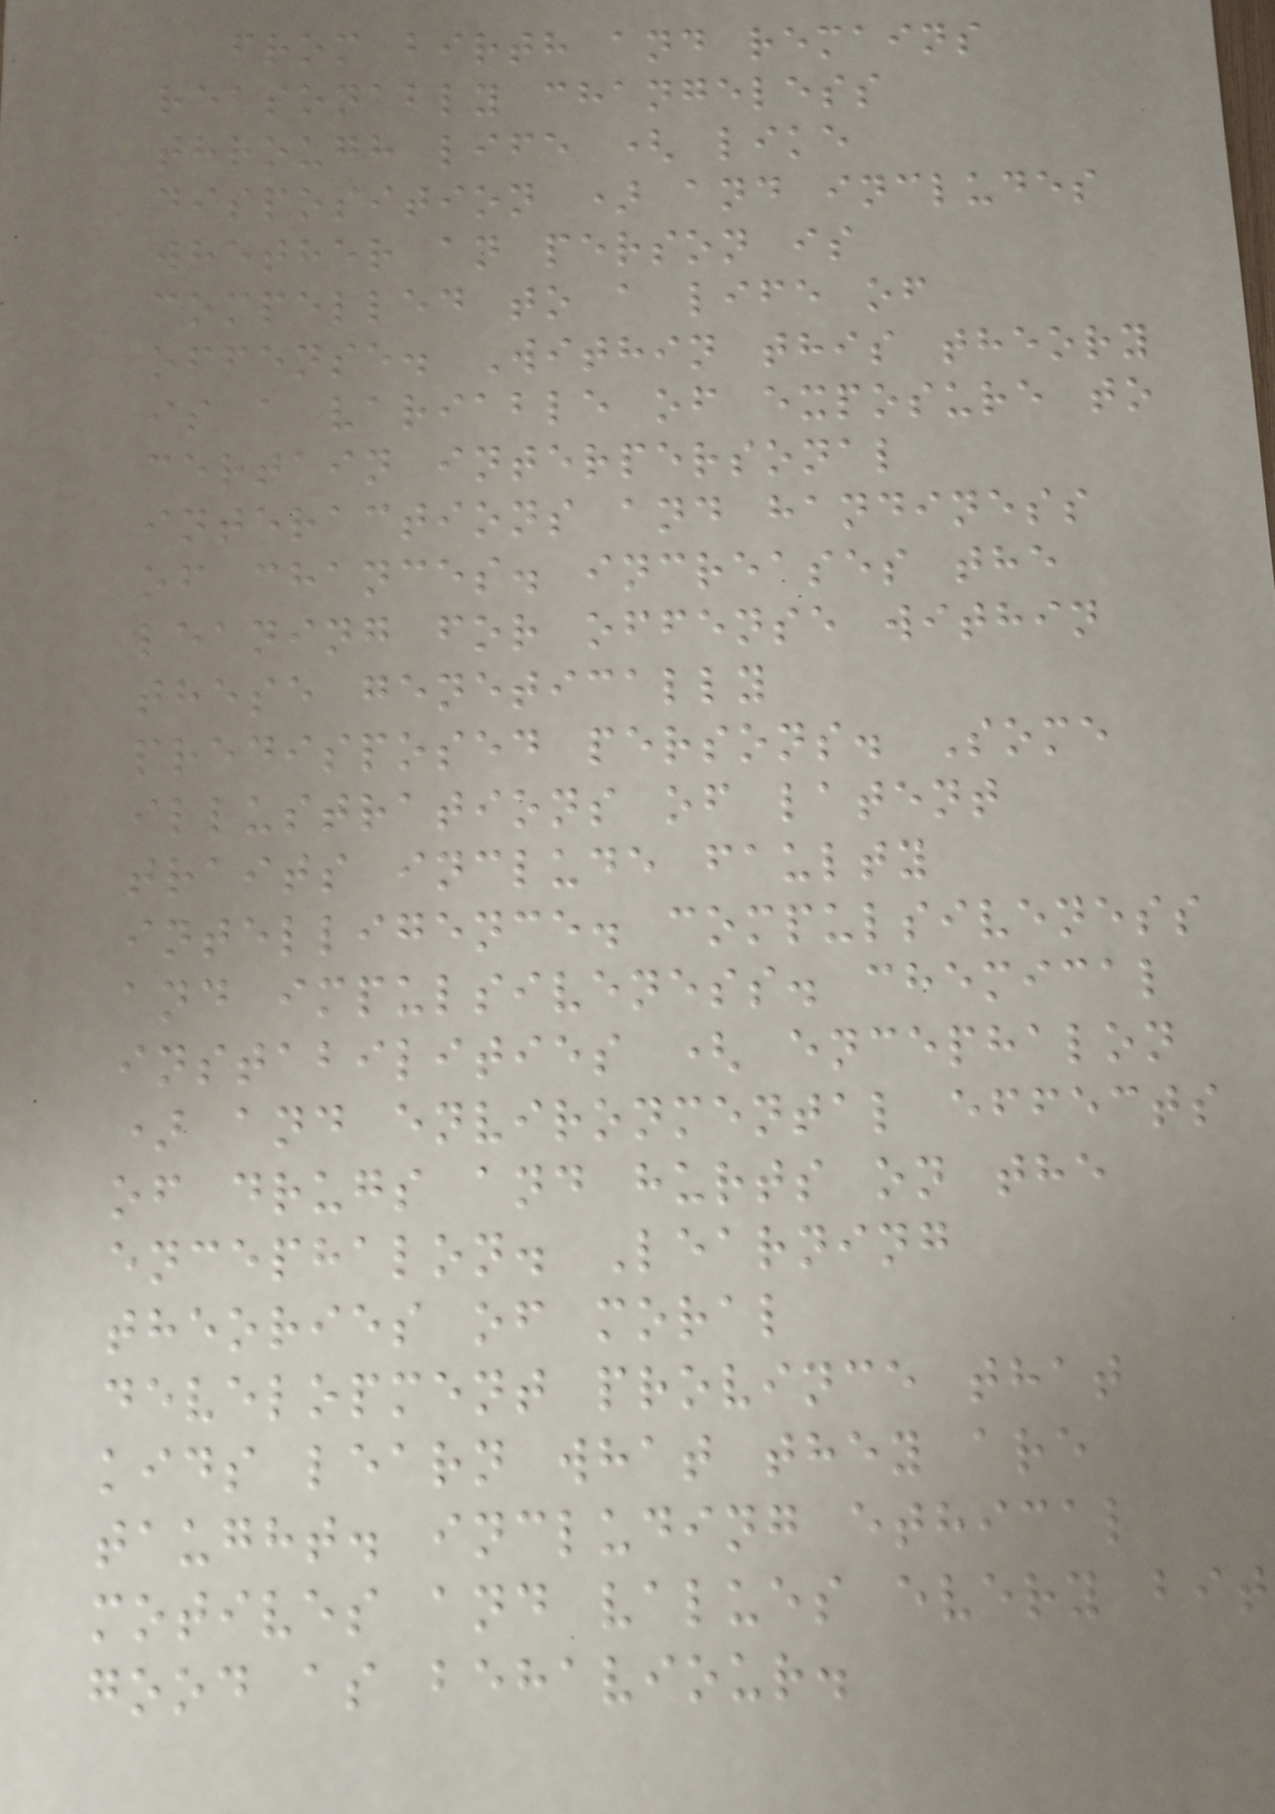from birth and remains
reasonably changeless
through life ( like
disposition ) and includes
whether an person is
compelled to a life of
offense. Within this theory
is a variable of exposure to
certain interpersonal
interactions and handiness
of chances. increases the
leaning for offense within
these genetically
predisposed persons. Some
illustrations of latent
traits include faulty
intelligence. compulsiveness
and impulsiveness. chemical
instabilities ( encephalon
) and environmental effects
of drugs and hurts on the
encephalon. Learning
theories of moral
development province that
kids learn what they are
taught. including ethical
motives and values every bit
good as behaviour.
